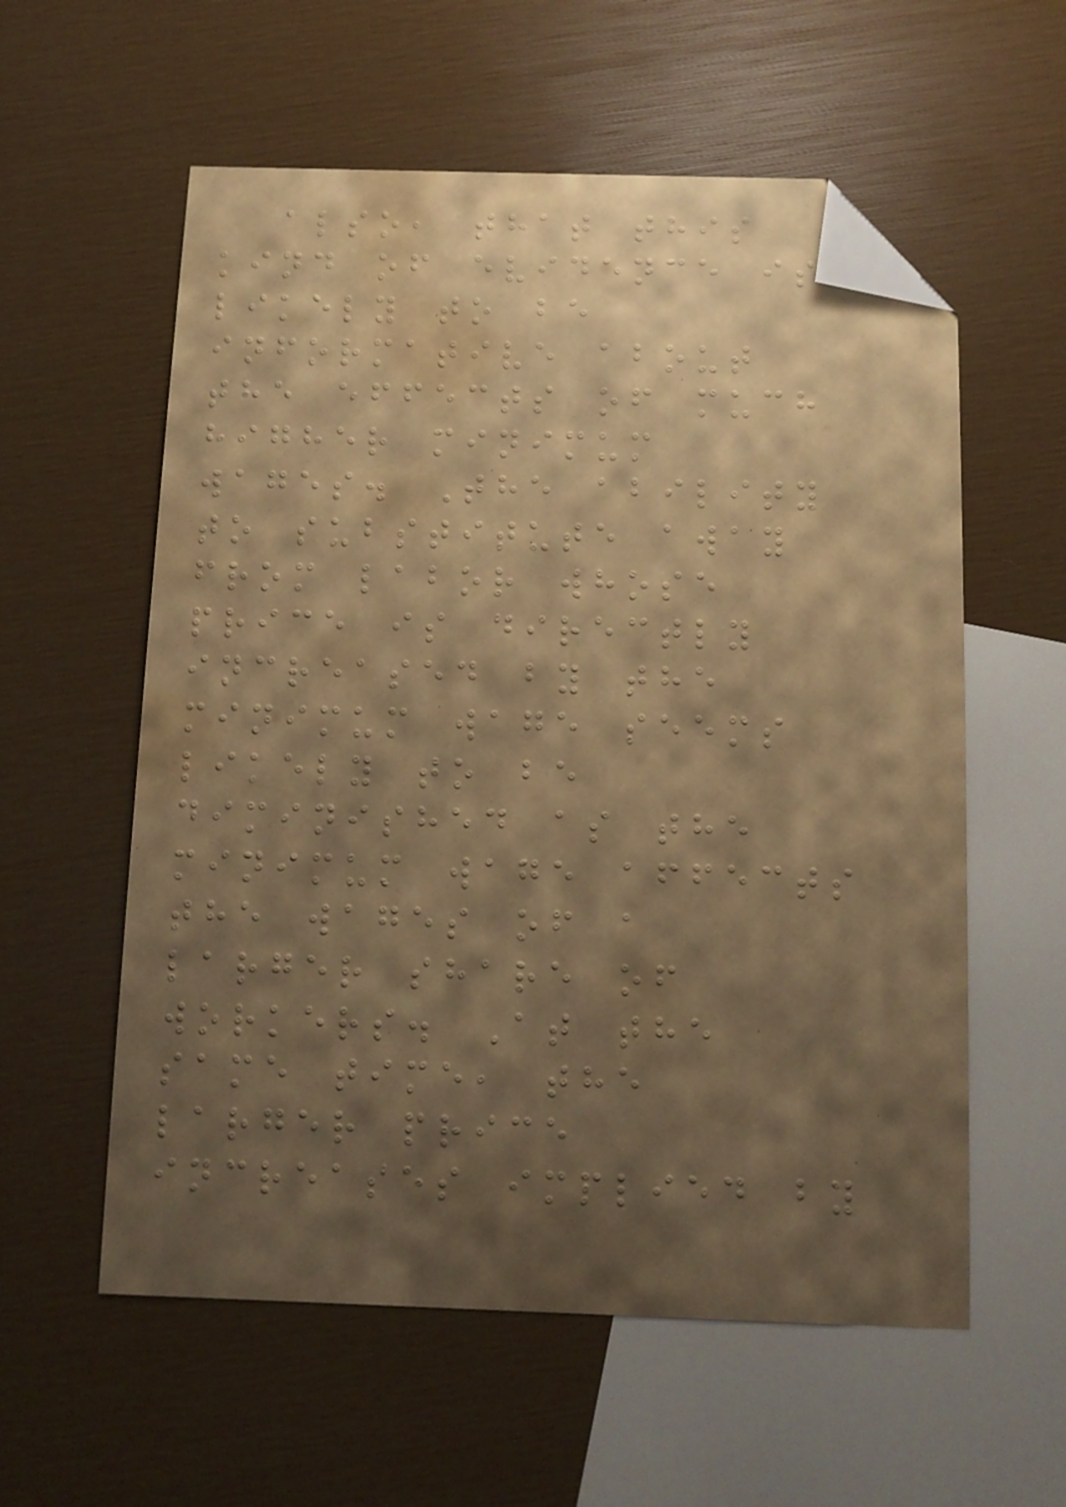also, that this
kind of evidence is
likely to be
informative about
the effects of much
higher minimum
wages. The ability
to substitute away
from labor whose
price is directly
increased by the
minimum wage seems
likely to be
diminished as the
minimum wage affects
the wages of a
larger share of
workers. At the
same time, the
larger price
increases implied by
